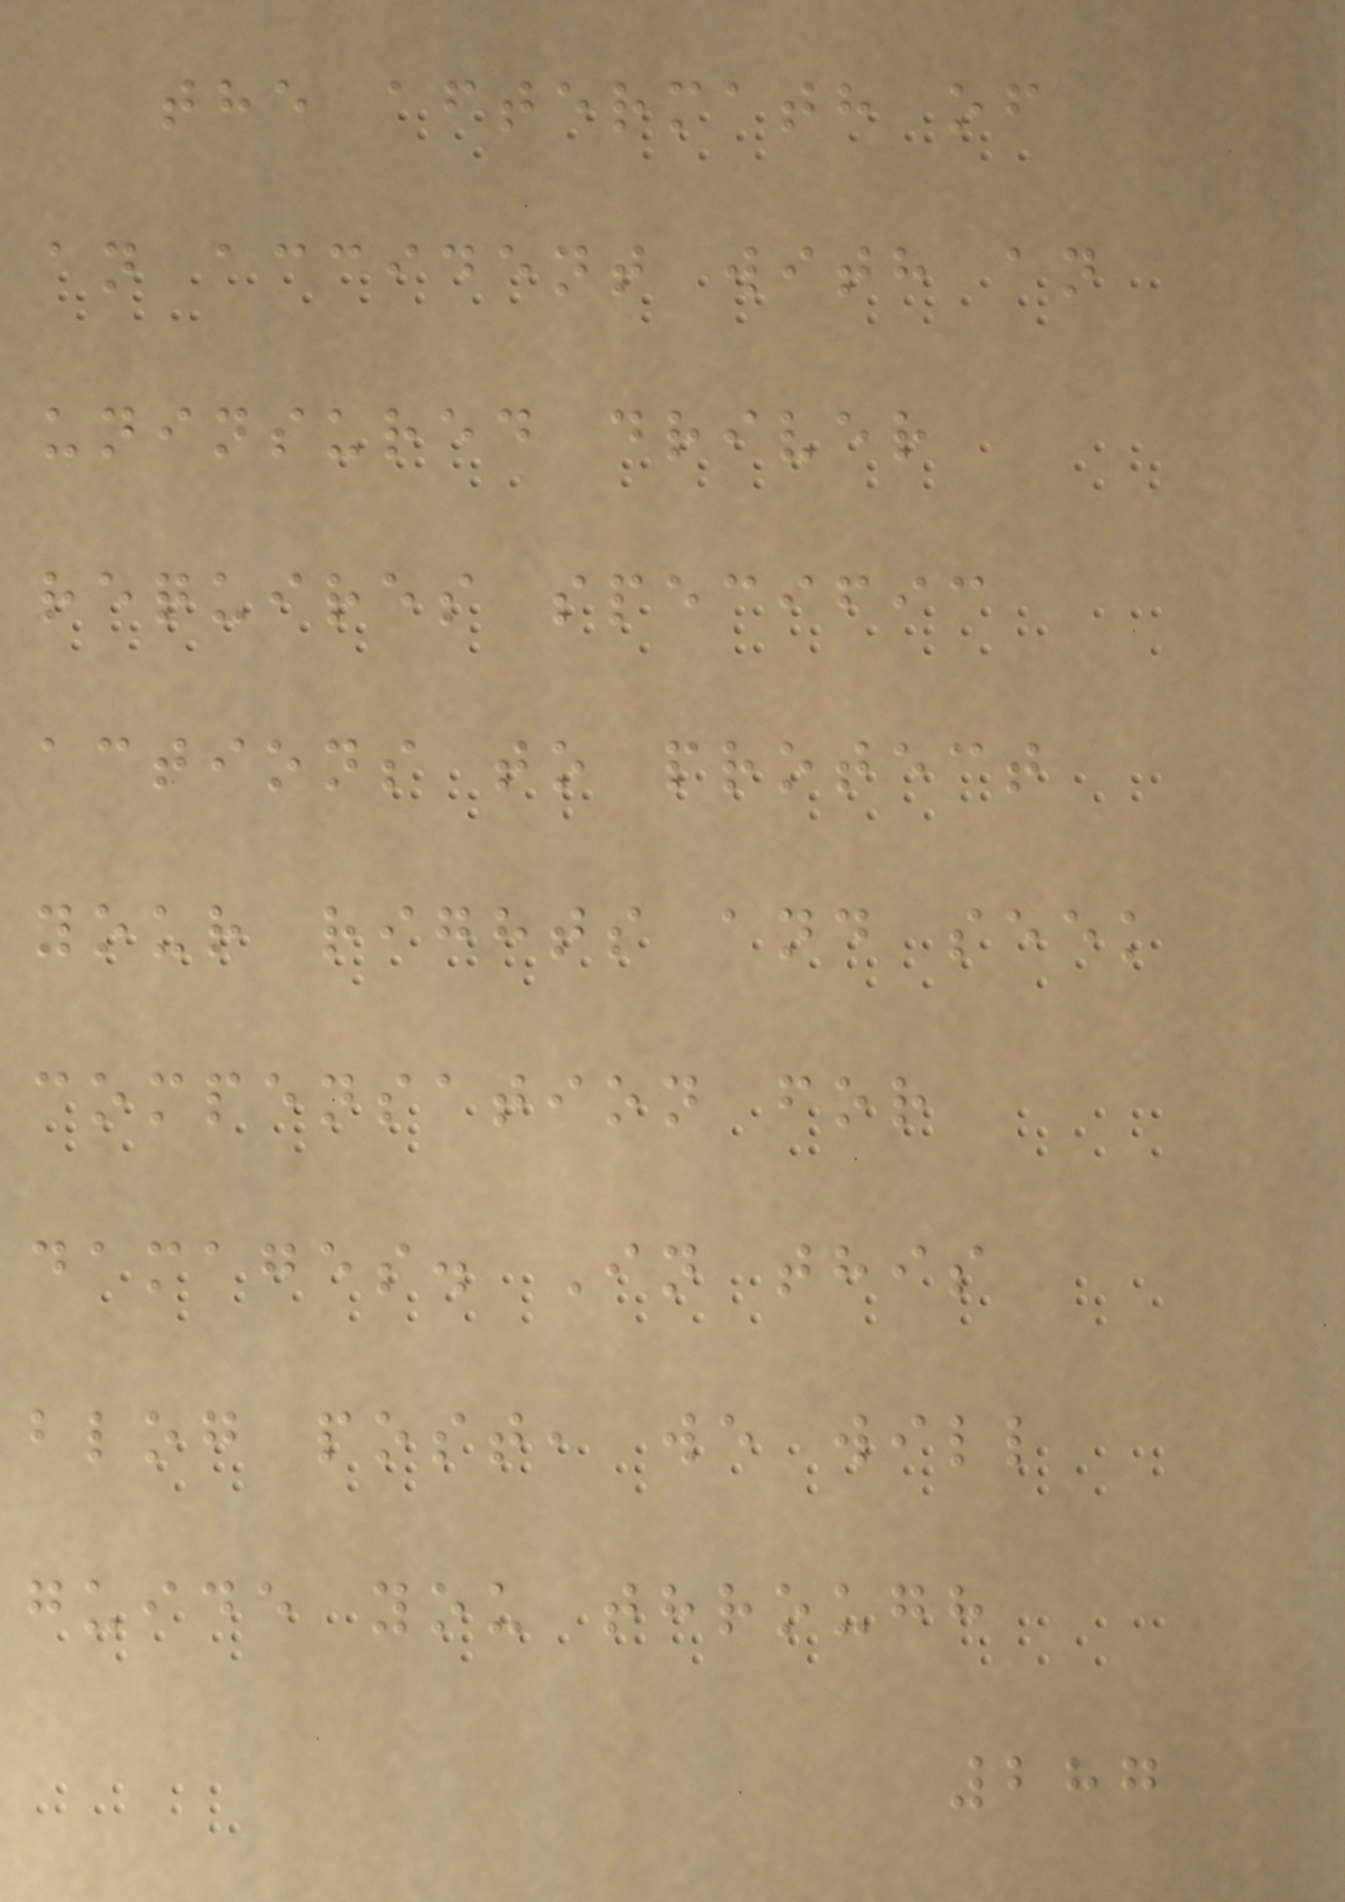the aftermath of
an accident with an
uninsured driver
requires specific
actions to protect
your rights and seek
compensation for
damages. In this
blog post, we will
guide you through
287
